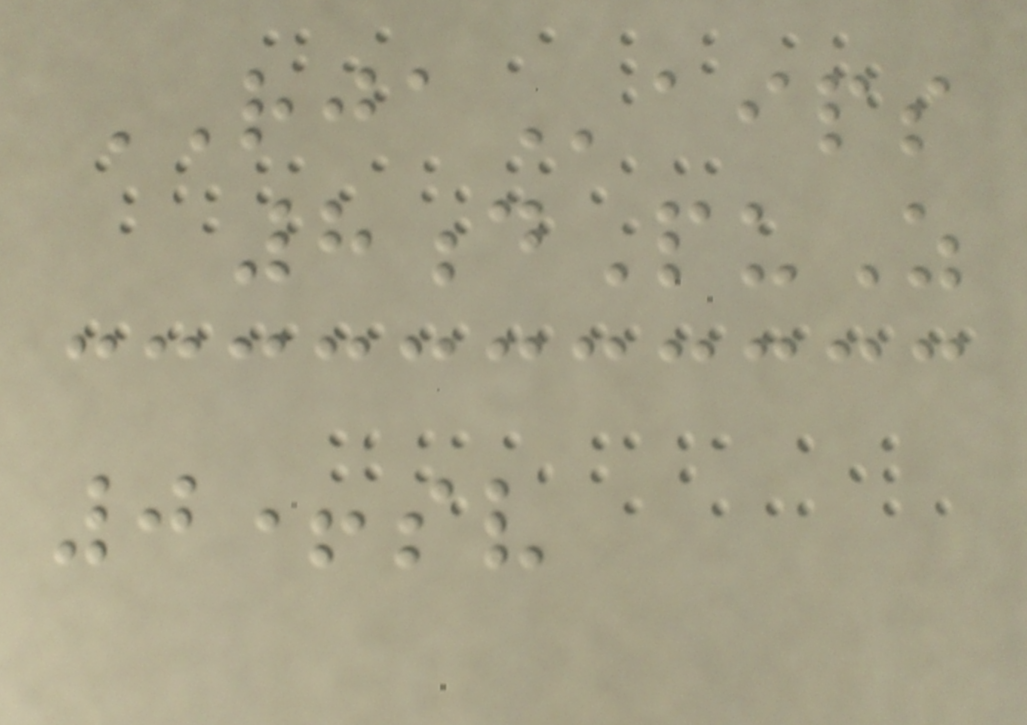RJAaips
8dPuZ
0+sv
